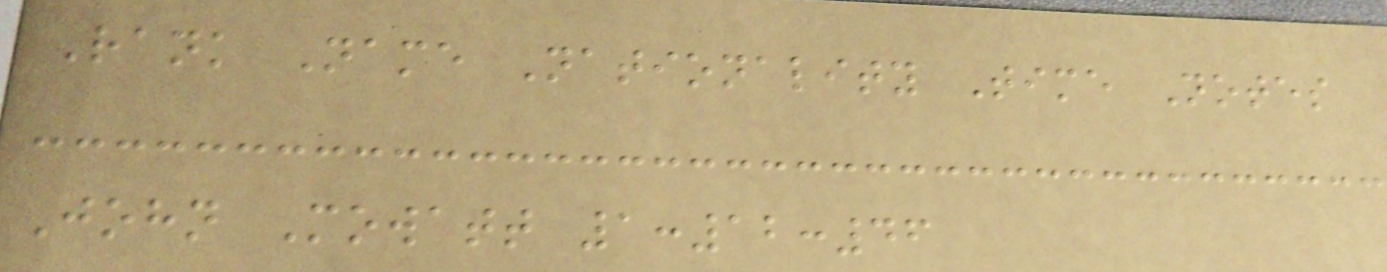Rank Name Nationality Time Notes
John Mowatt 1:12:46
